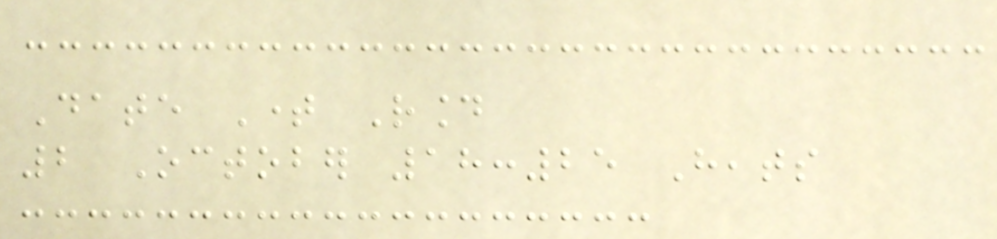Date Time Round
2 October 18:25 Heats
